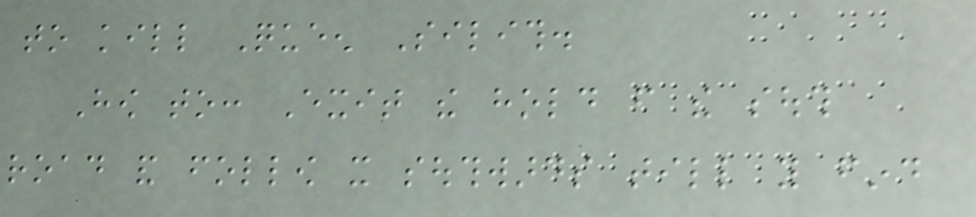to kill Queen Silith.
How to: Exit the hold from the south
road and follow it southwards till you find
